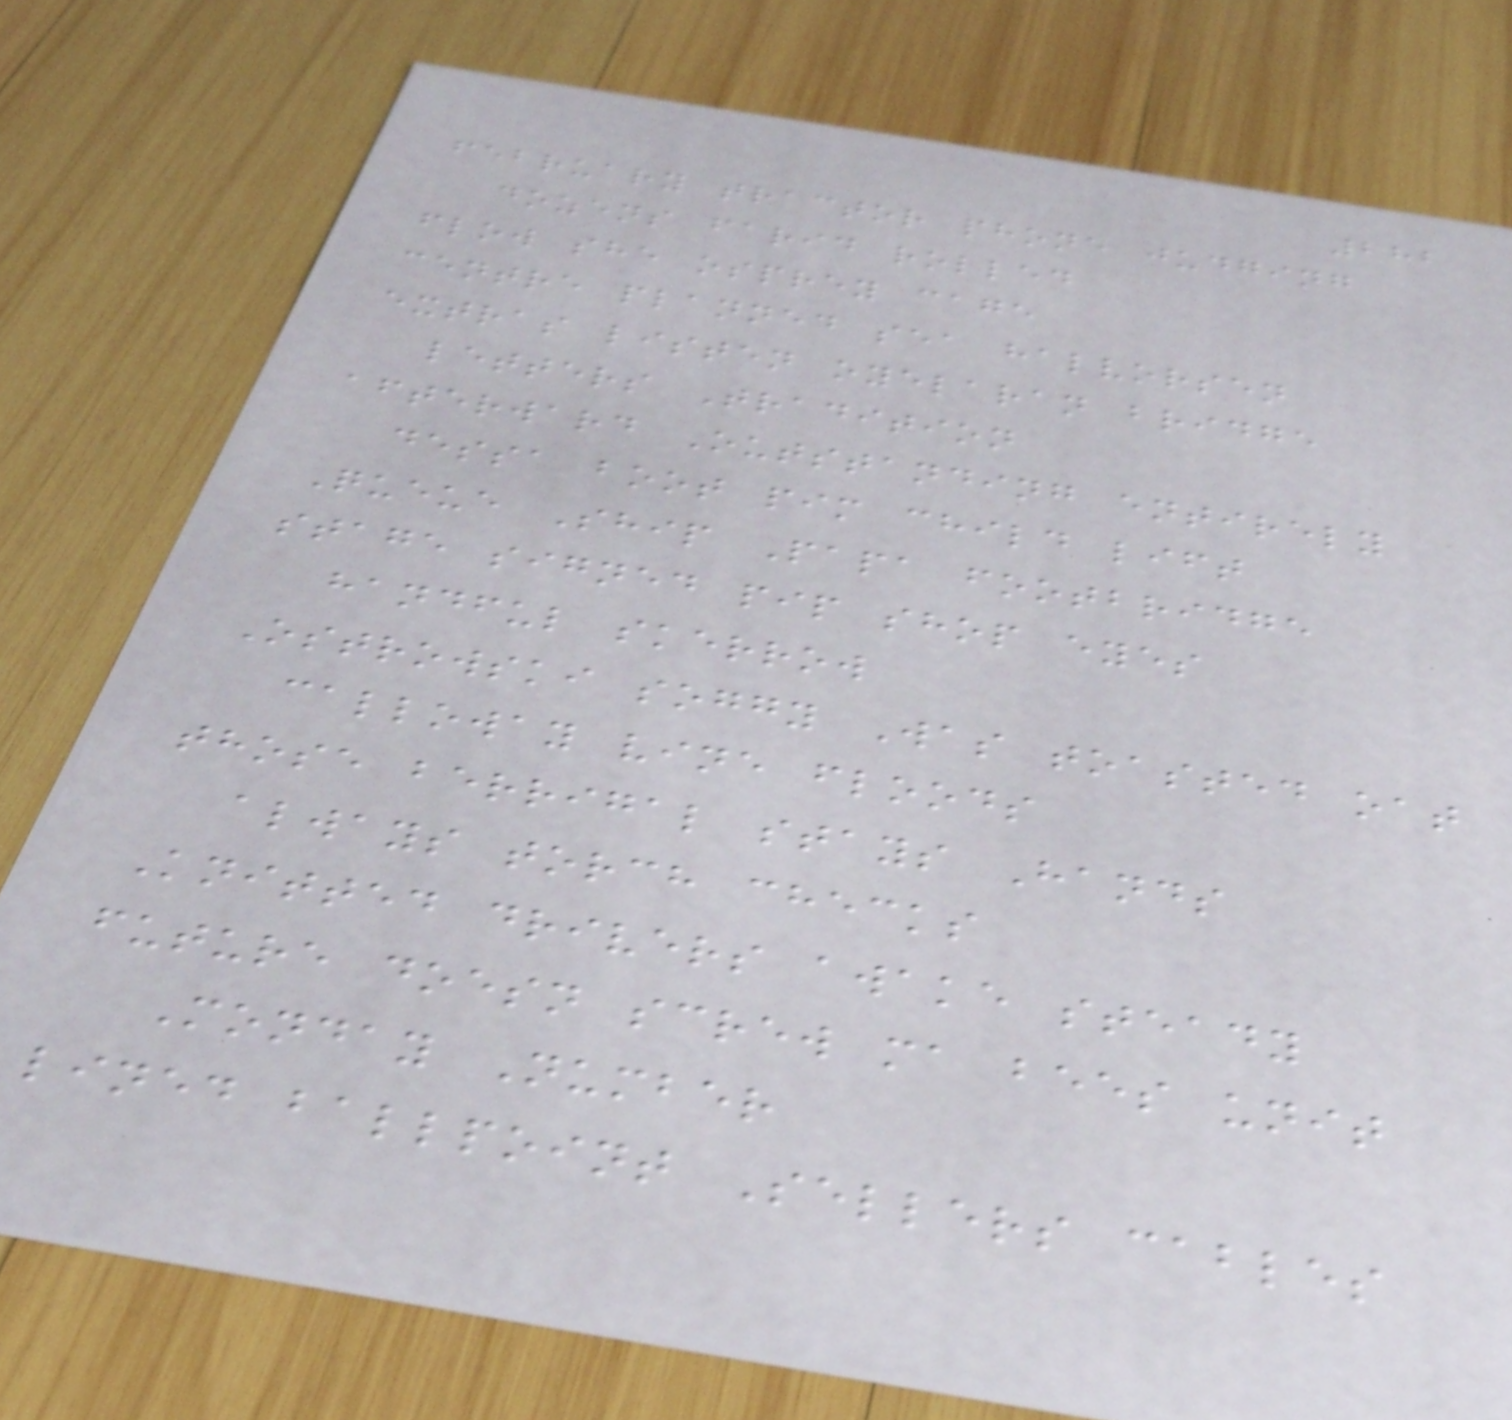282
february tractor phone judging
dozens farid rolled
flow she osprey cage
centre planned sea halvorsen
extras listen oyelaran bridge
letters Tradition
afterward Outstanding entirely
dessa boot pim child lift
Queue Ship Papa footbridge
stage signed pip shop eyes
handful skerrow
Ostrowski soggy Was toasted oat
calloway vine floods
those berrigal stays Hands
always torch checks
Knitted drivers awake steady
future doesn screw ma bees unit
Monday Number
lined ballpoint Sellers cables
